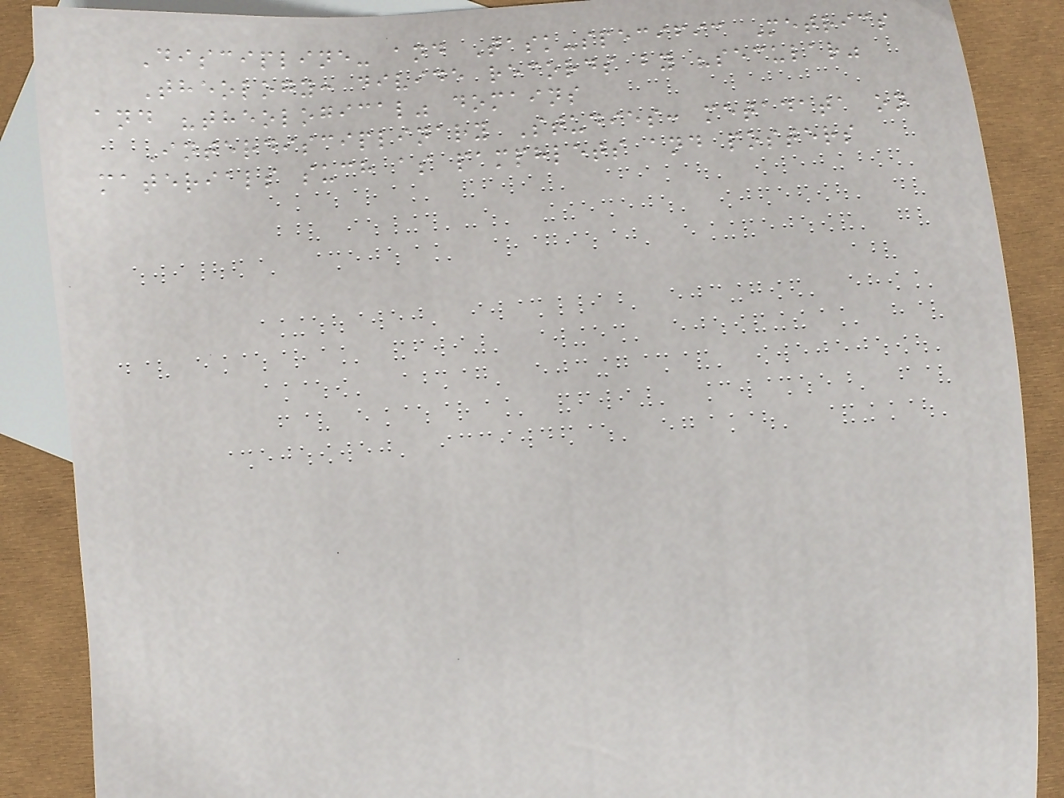Discipline- and Task-specific Metrics
Theology: divide records by "secular"
and "theological" domains
Interdisciplinary Studies: metadata on
materials such as pamphlets and posters
